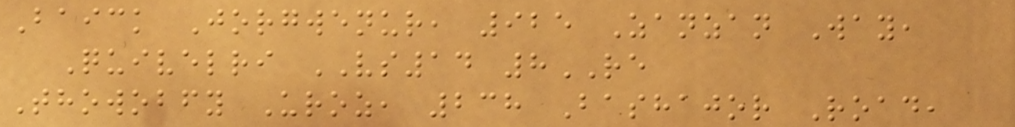Baick Jorgwenur, 925 Zanzan Way,
Quivelri VS14 8RE
Thowobfy Uroz, 238 Bashajor Road,
